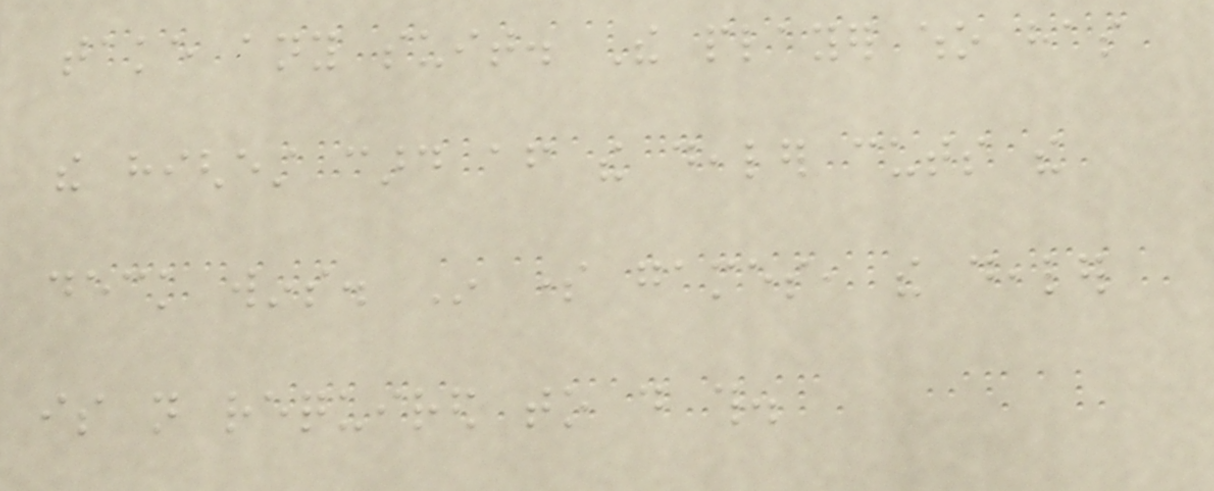take any suit. The player who has
the highest card after the dealer cuts the
deck wins. In some games, the dealer
is not required to do this.
